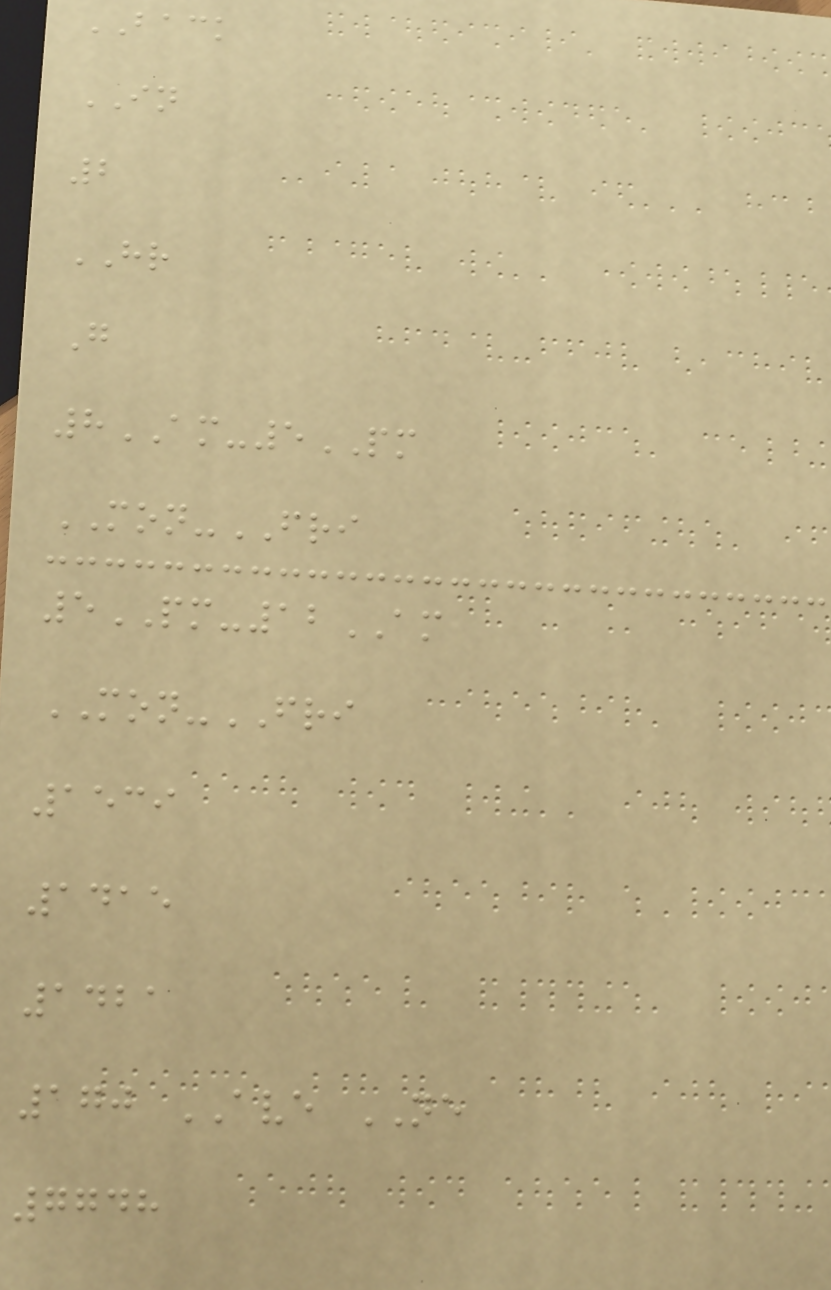BACK
IN
2
HR
G
8AM-5PM
MON-FRI
5PM-12AM
MON-FRI
1539
1415
1421
170 AVE NE
7748
